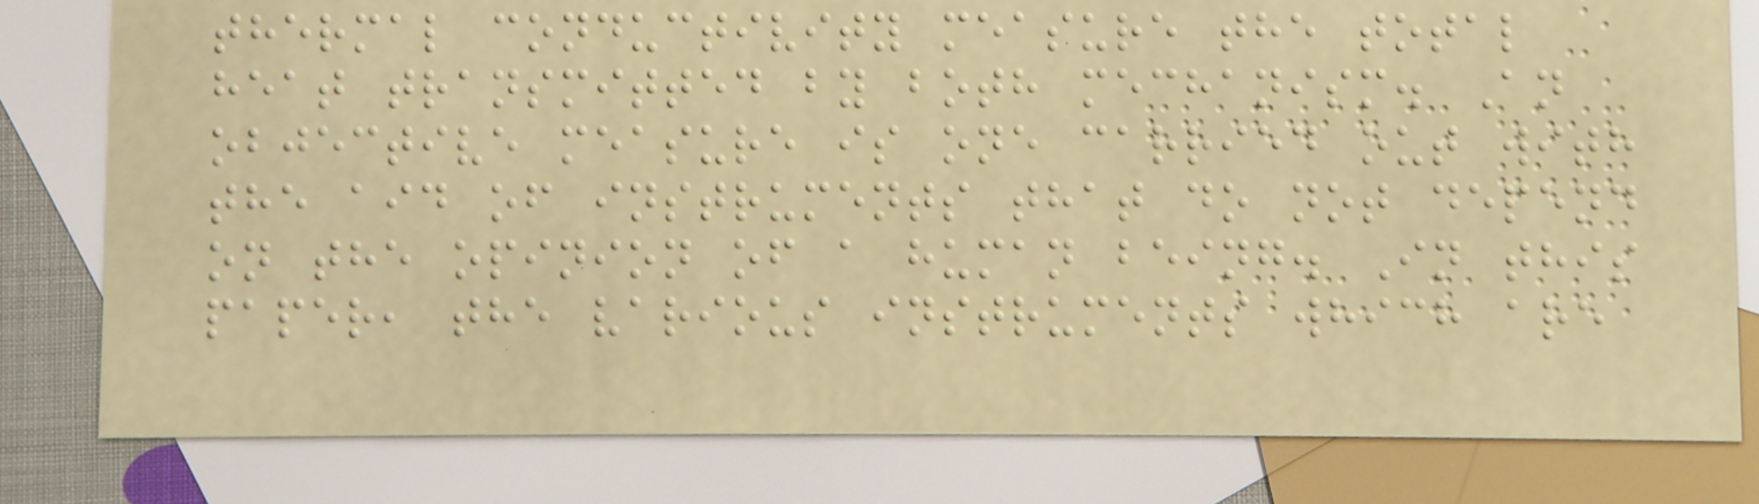thermal conductivity measure the total
heat transmitted by both mechanism. An
objective measure is one carried out with
the aid of instruments that do not depend
on the opinion of a human being. In this
paper, the various instruments which are
